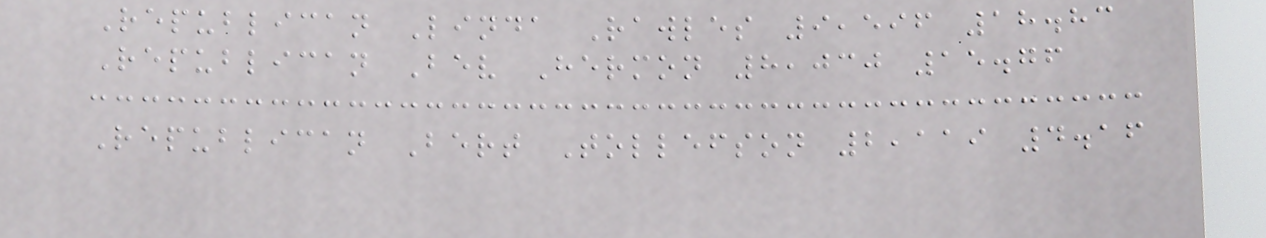Republican Linda Rawles 9,596 18.83
Republican Bev Hermon 8,030 15.76
Republican Bert Tollefson 2,119 4.16
